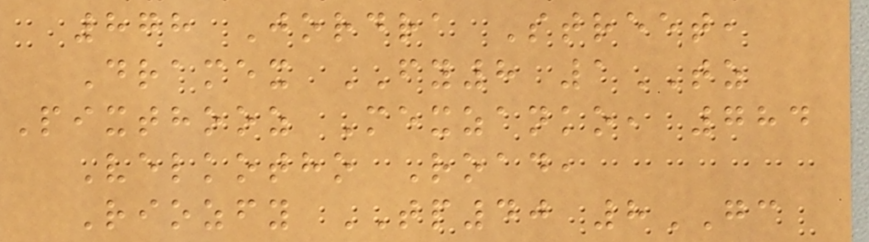878 Jordra Street,
Dramex FY8 1TZ
Pixthooz Mexzanko, 784
Velkotho Road,
Riozfy TP40 8GC
